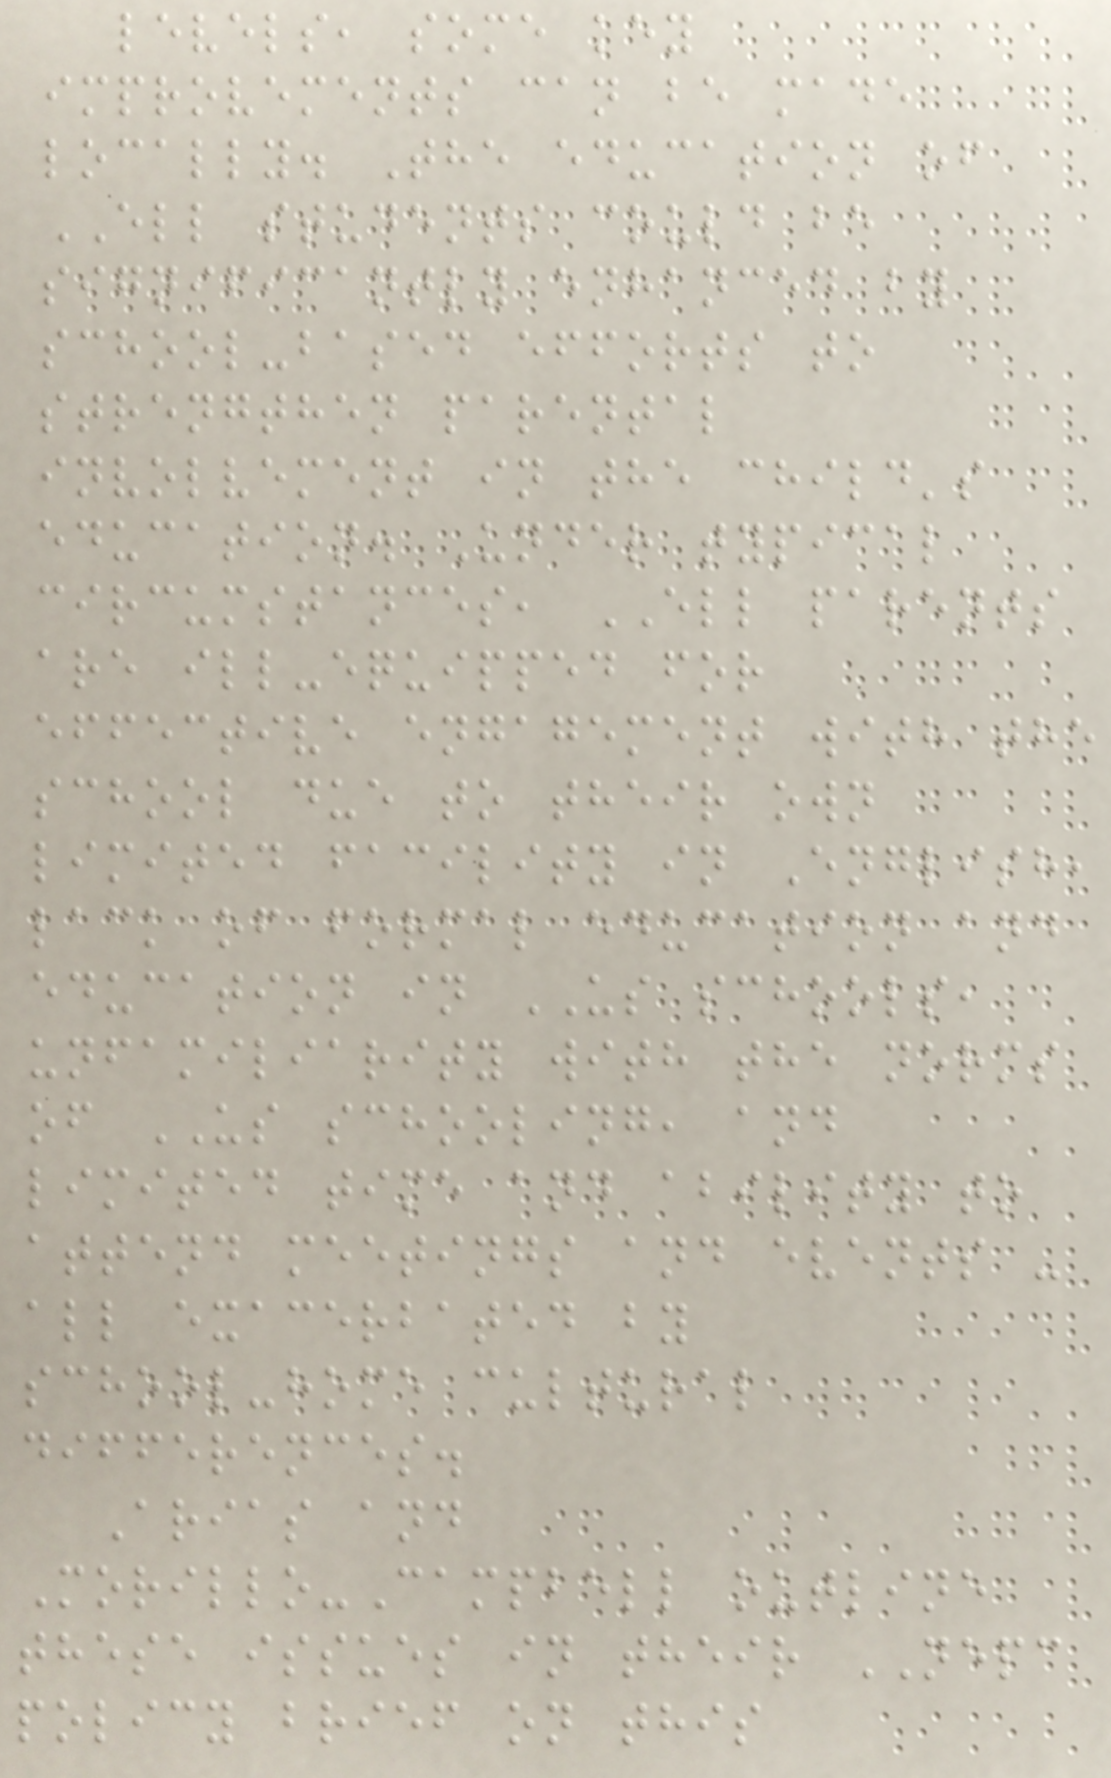levels, some key
improvements can be made
locally. The education of
ELL students could be
significantly enhanced by
school-based efforts to
strengthen parental
involvement in the child's
education. Under typical
circumstances, ELL parents
are ill-equipped for
effective engagement with the
school due to their own
limited facility in English,
lack of formal education and
education in US schools,
unfamiliarity with the norms
of US schooling, and
limited time and ability to
attend meetings and events -
all exacerbated by
school-home cultural
differences.
Arias and
Morillo-Campbell outline
these issues in their NEPC
policy brief on this
